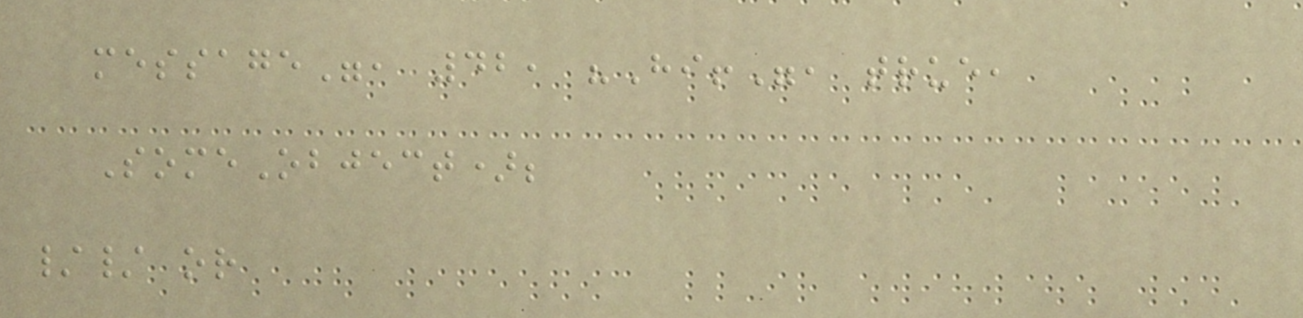message", 42, "Hi!", true,
SomeObject);
// or
